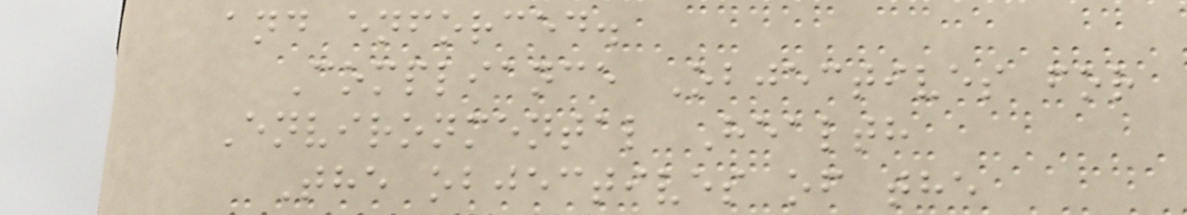and enforced.
Compliance Objectives for
Environmental Health
The objectives of the
